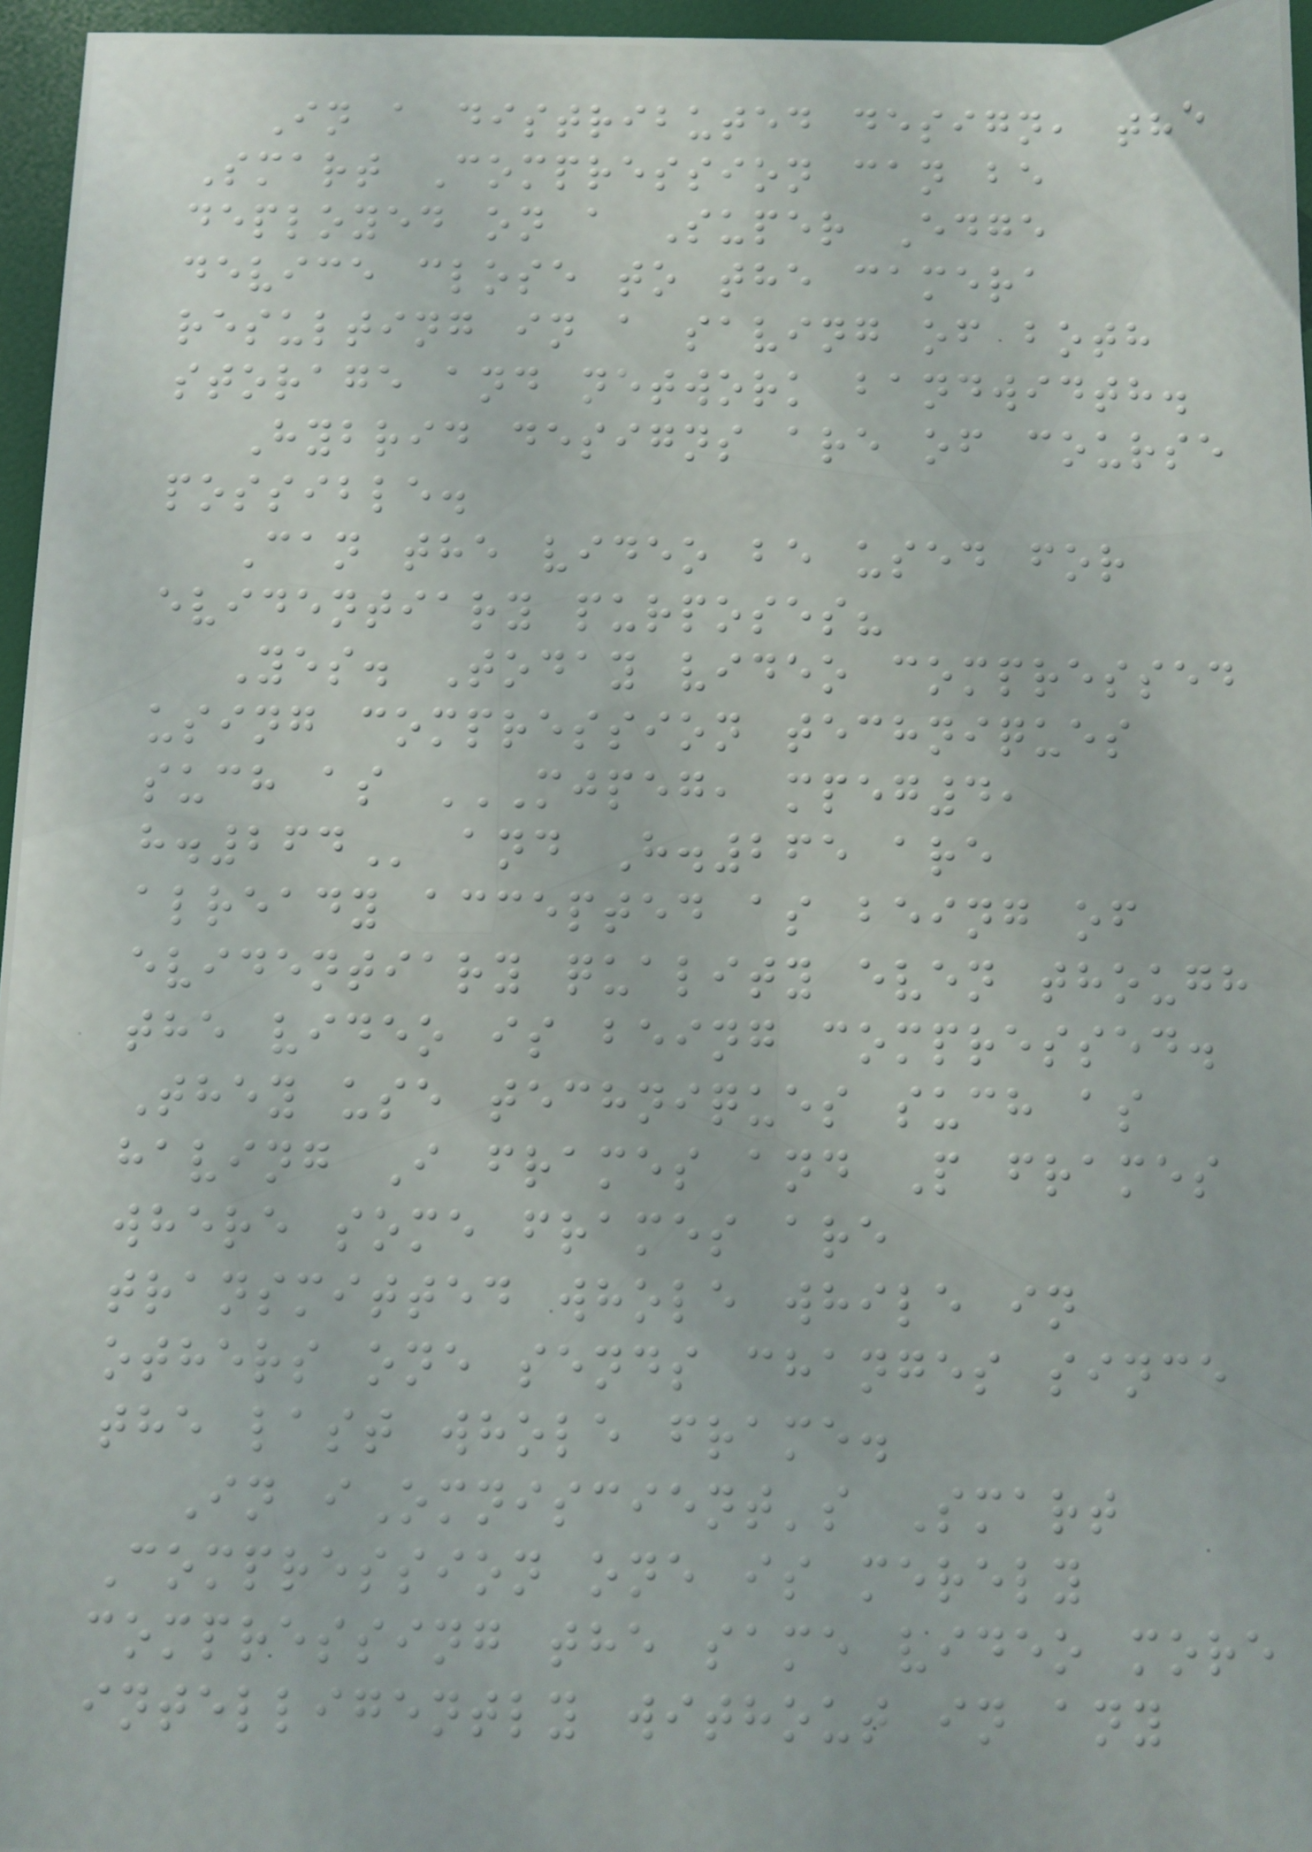In a distributed design, the
Smart Compression can be
deployed on a Super Edge
device close to the camera
resulting in a saving of both
storage and network bandwidth.
Hybrid designs are of course
possible.
Can the video be used for
evidentiary purposes?
Yes. Today video compressed
using compression techniques
such as MJPEG, MPEG4,
H.264 and H.265 are
already accepted as being of
evidentiary quality even though
the video is being compressed.
They use techniques such as
having I frames and P frames
where some frames are
transmitted whole while in
others one sends changes since
the last whole frame.
In iOmniscient's Smart
Compression one is merely
compressing the same video more
intelligently without in any
